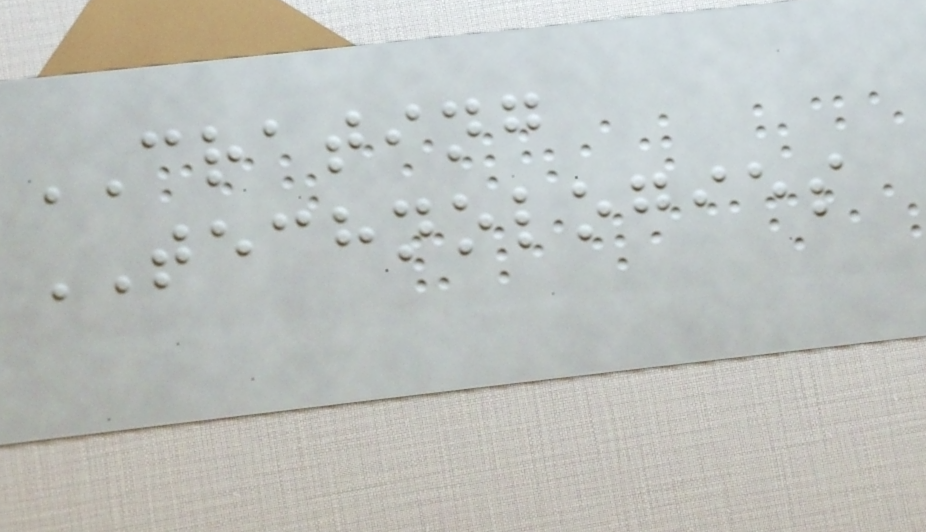CRATING
TECHNOLOGIES
